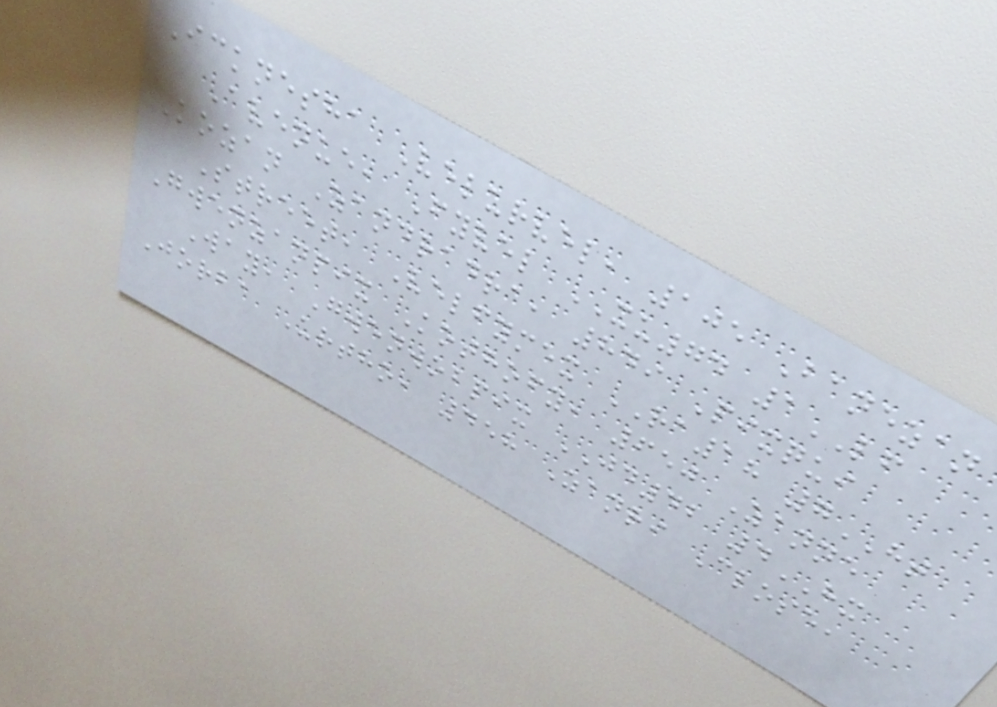Icknesha Velurvel, 105 Banezan
Avenue, Fyvel XU74 1LF
Kozan Zandradra, 849 Pixqui
Street, Velfymex RA18 7HT
Gwenzanpix Kothofy, 650 Zanne
Way, Gwenwobpix JD42 4HX
Jorba Urtho, 458 Zanri Close,
